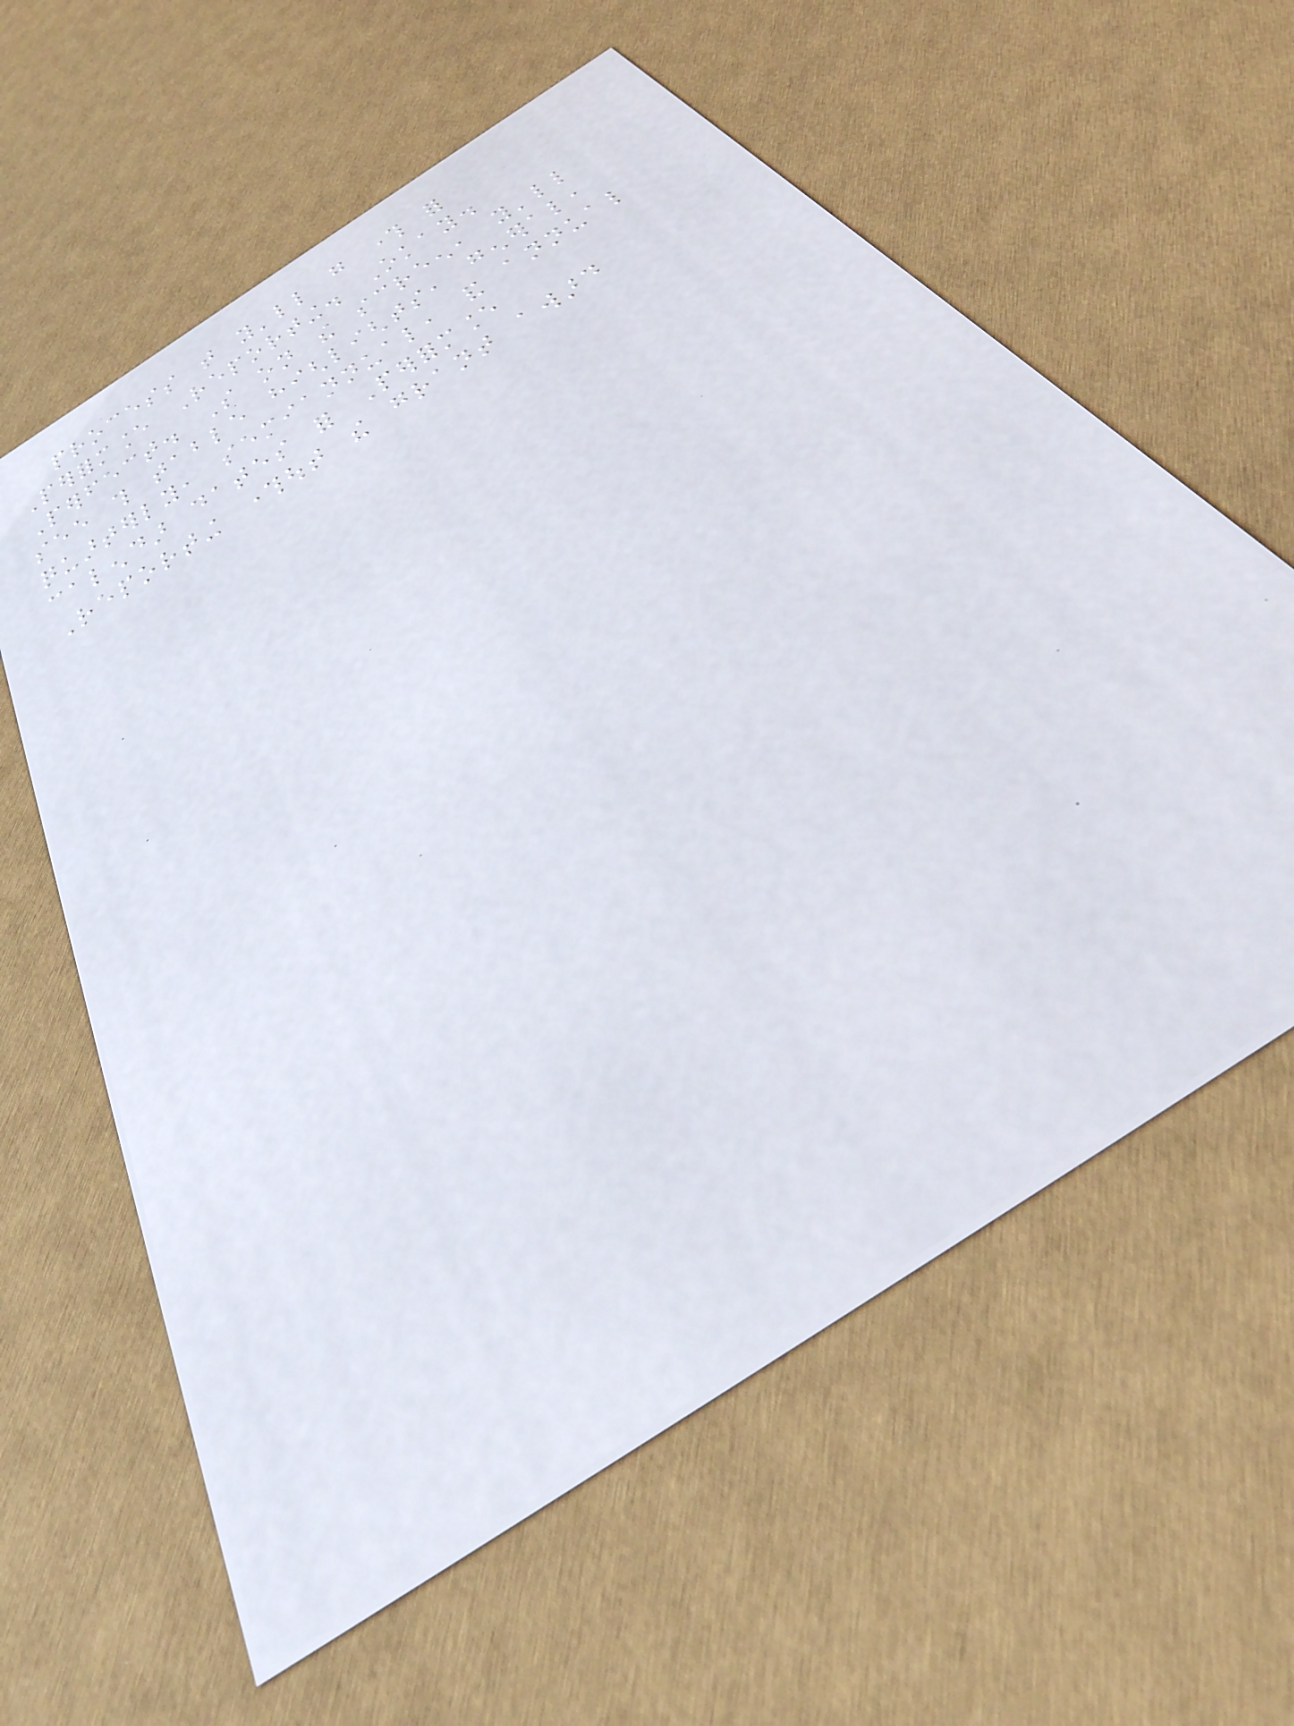process that you'll go through for
Performance Reporting. Okay.
Perfect. So on the screen, you'll
see this table highlights, general,
quarterly, semiannual, and annual
calendar dates for Performance
Reporting throughout the grant award
